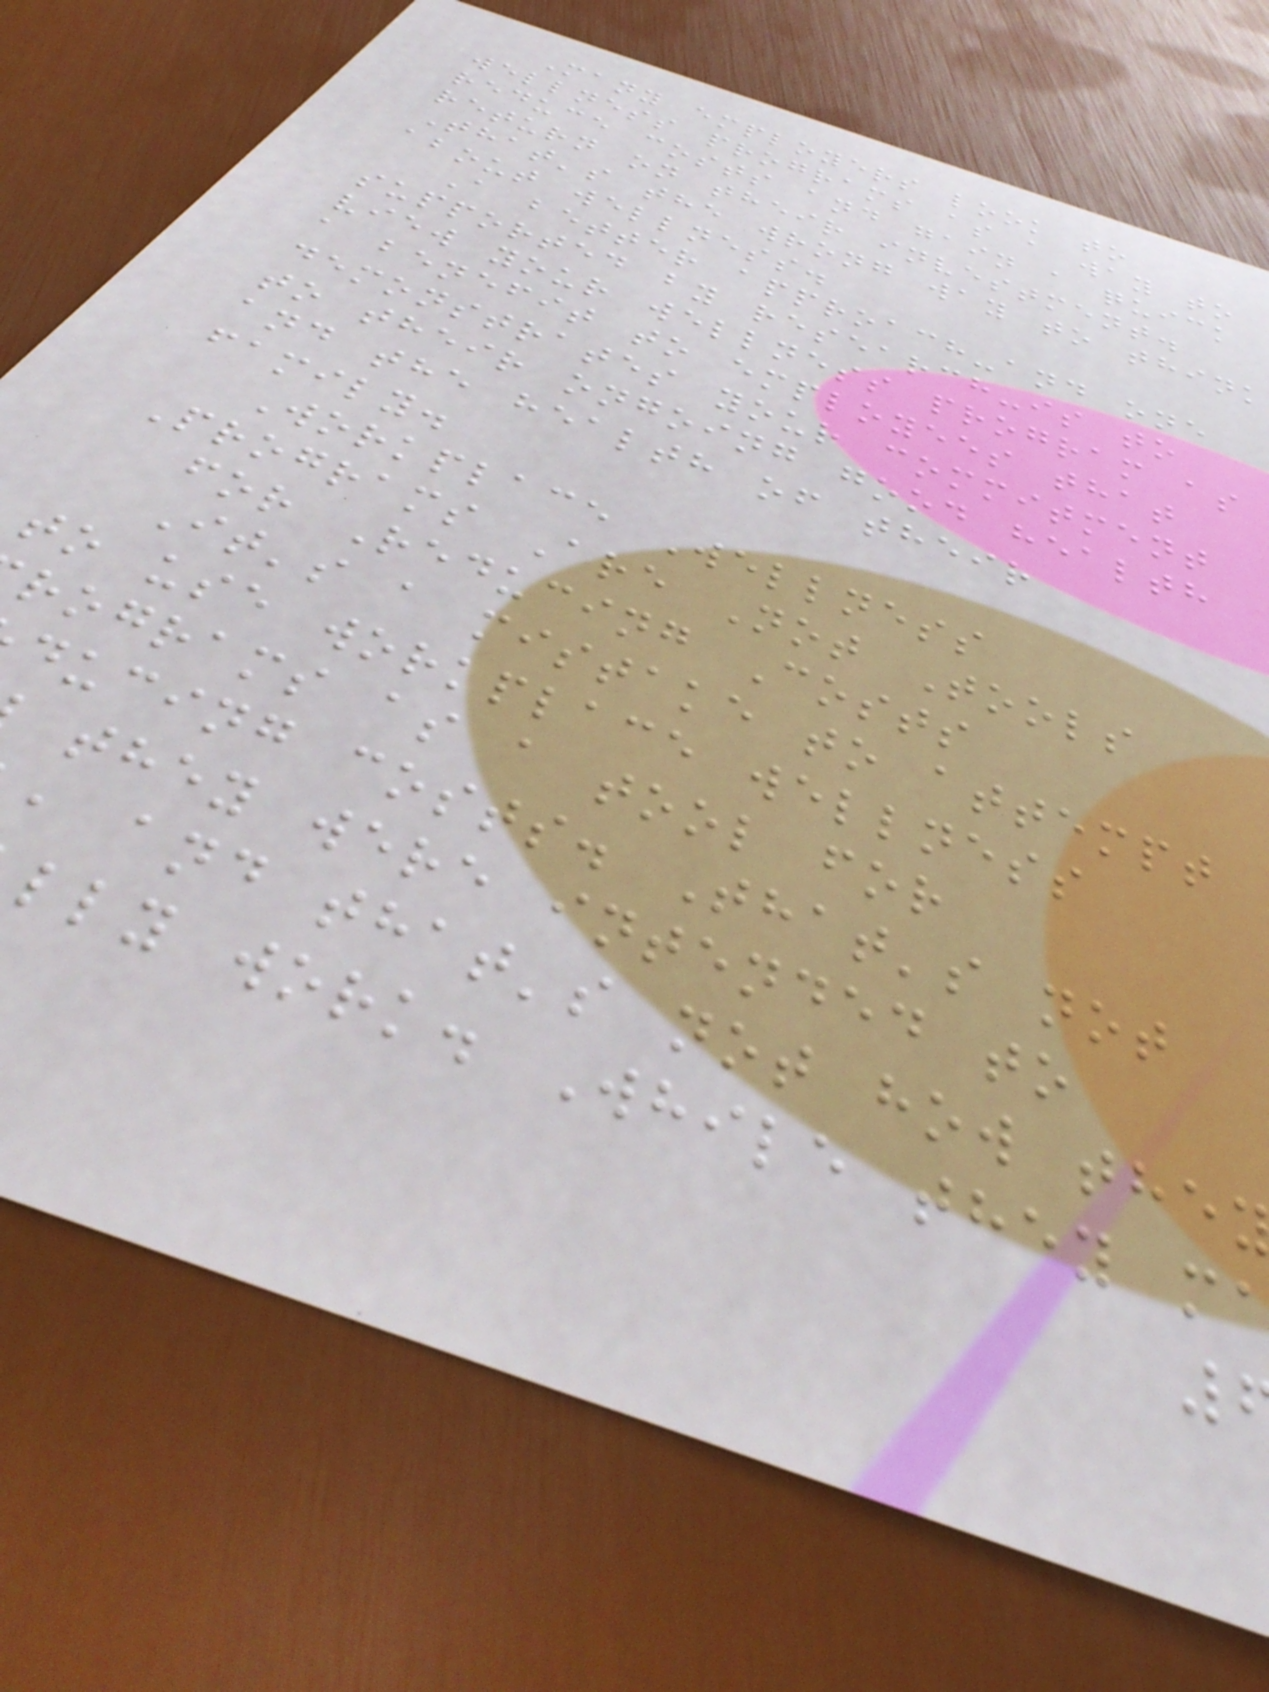Many employers look to
wellness programs as a way to
reduce costs and gain a quick
return on their investment.
That's the wrong way to think
about wellness.
A better approach-and one
supported by research-is to
view your wellness program as
a benefit to employees that
demonstrates your commitment
to their ongoing good health
and the health of their
family.
Workplace Wellness
Programs Are Not Tools
for Reducing Costs
It's a mistake to attempt
to use workplace wellness
rograms as a tool for
ducing costs. That's not
they were intended to
, and that's not how the
lly work. While they m
